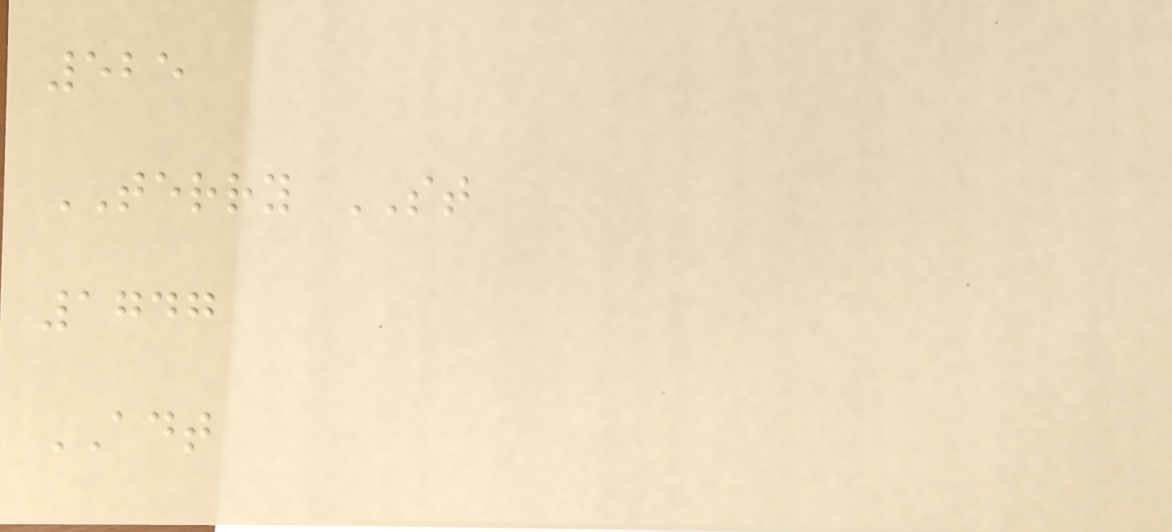525
TERRY ST
1747
ADT
